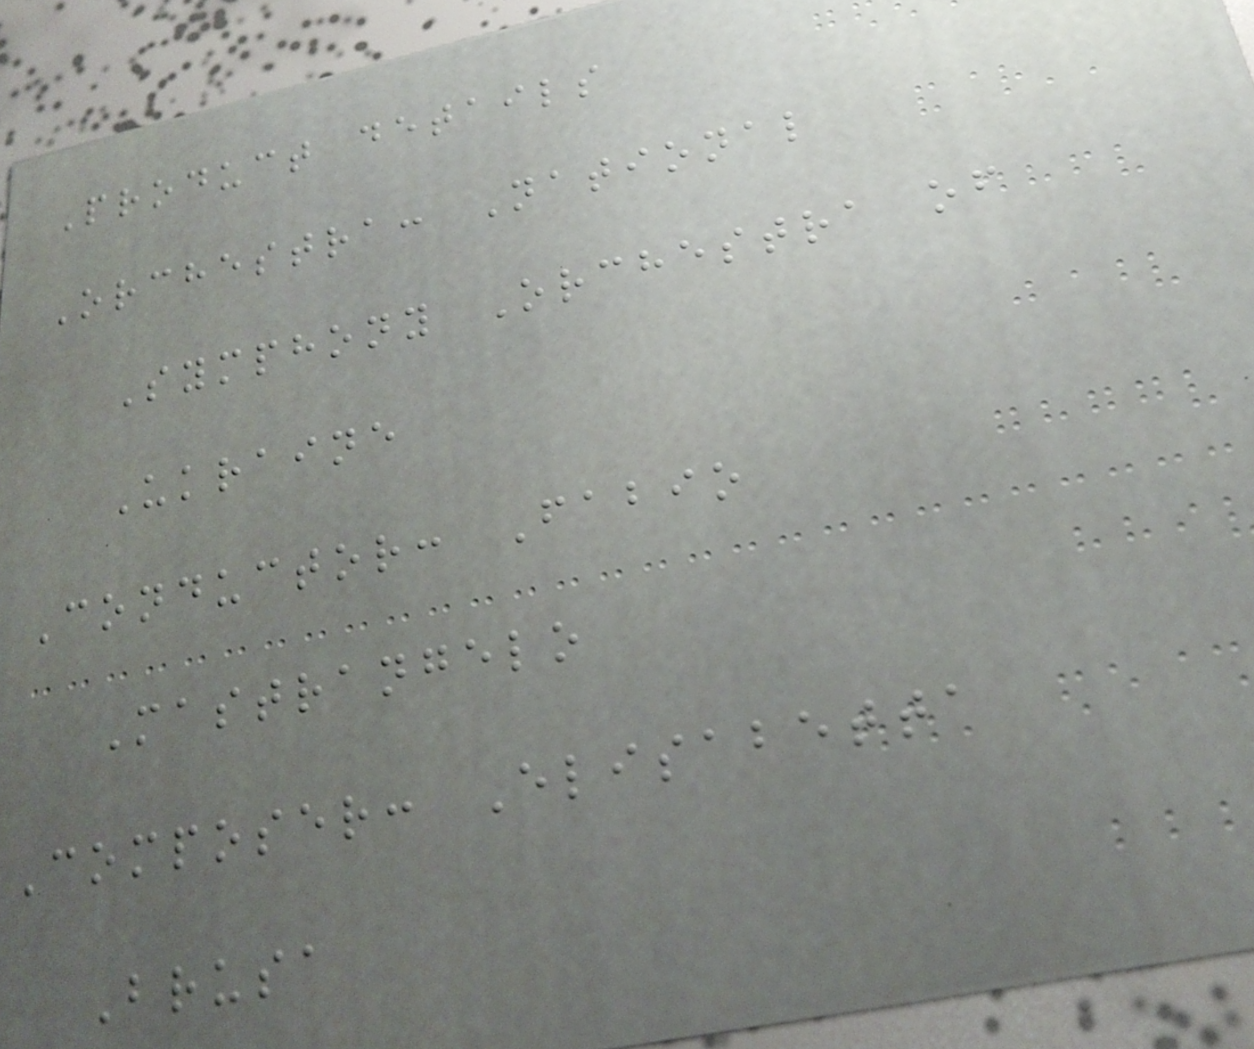Product details
Orchestra: National
Symphony Orchestra of
Ukraine
Conductor: Fabio
Mastrangelo
Composer: Elisabetta
Brusa
